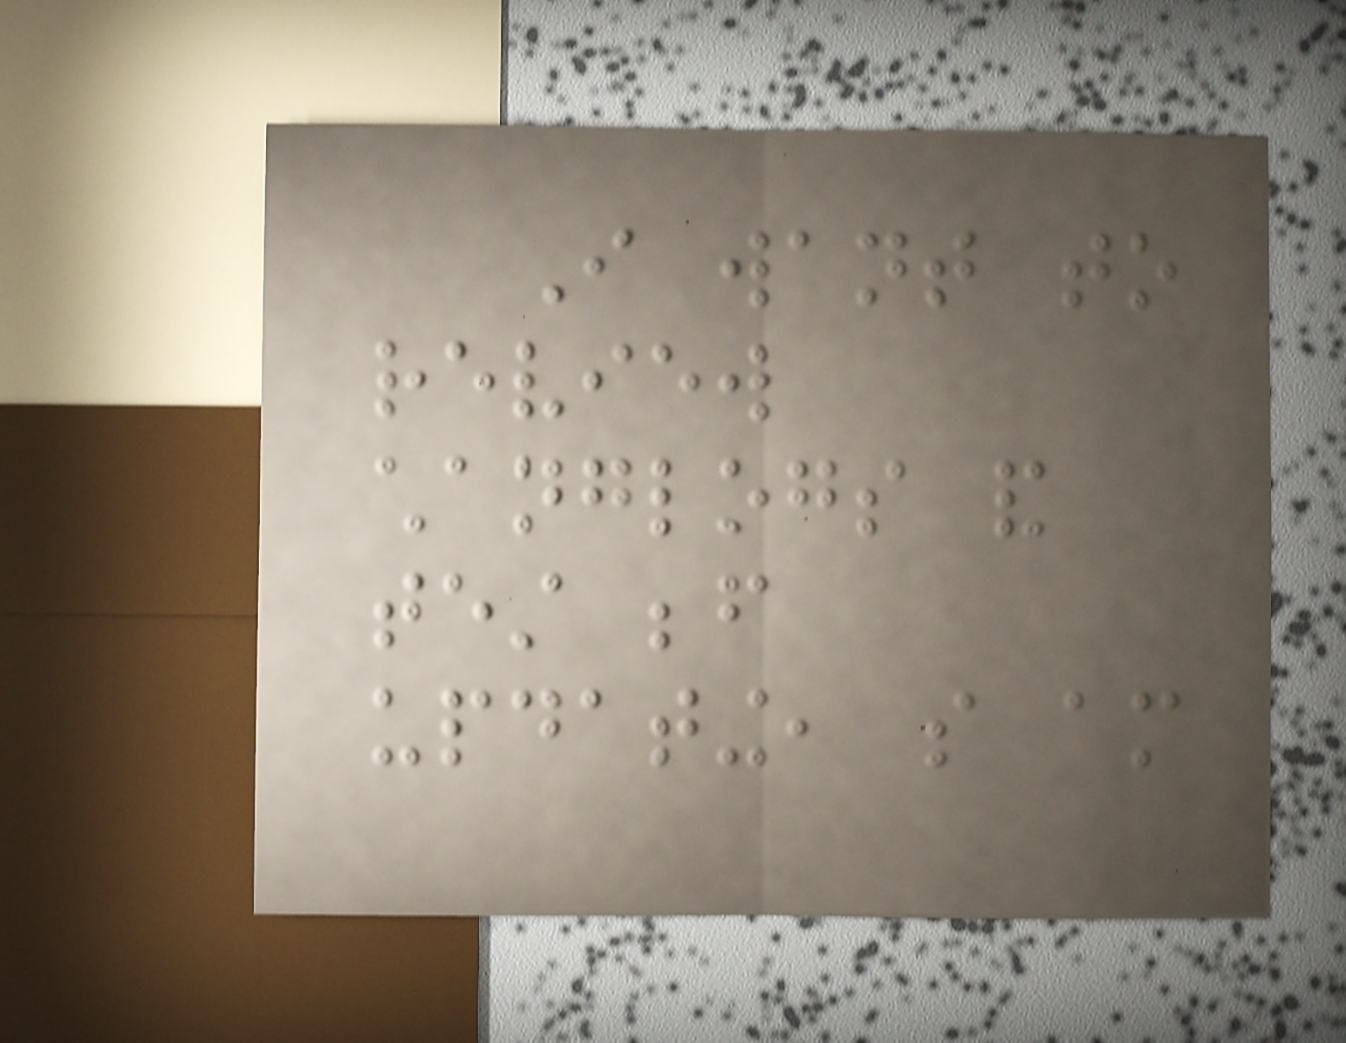I want to
review
changlogs and
test before
updating, so am
